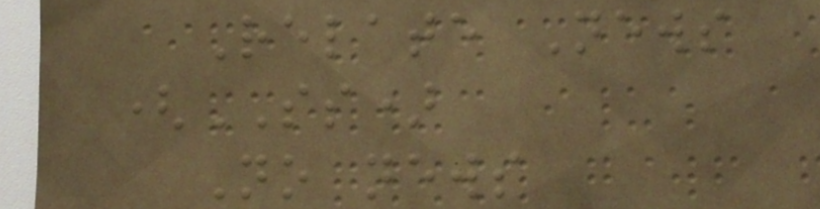Relate News
(SS)
No news
